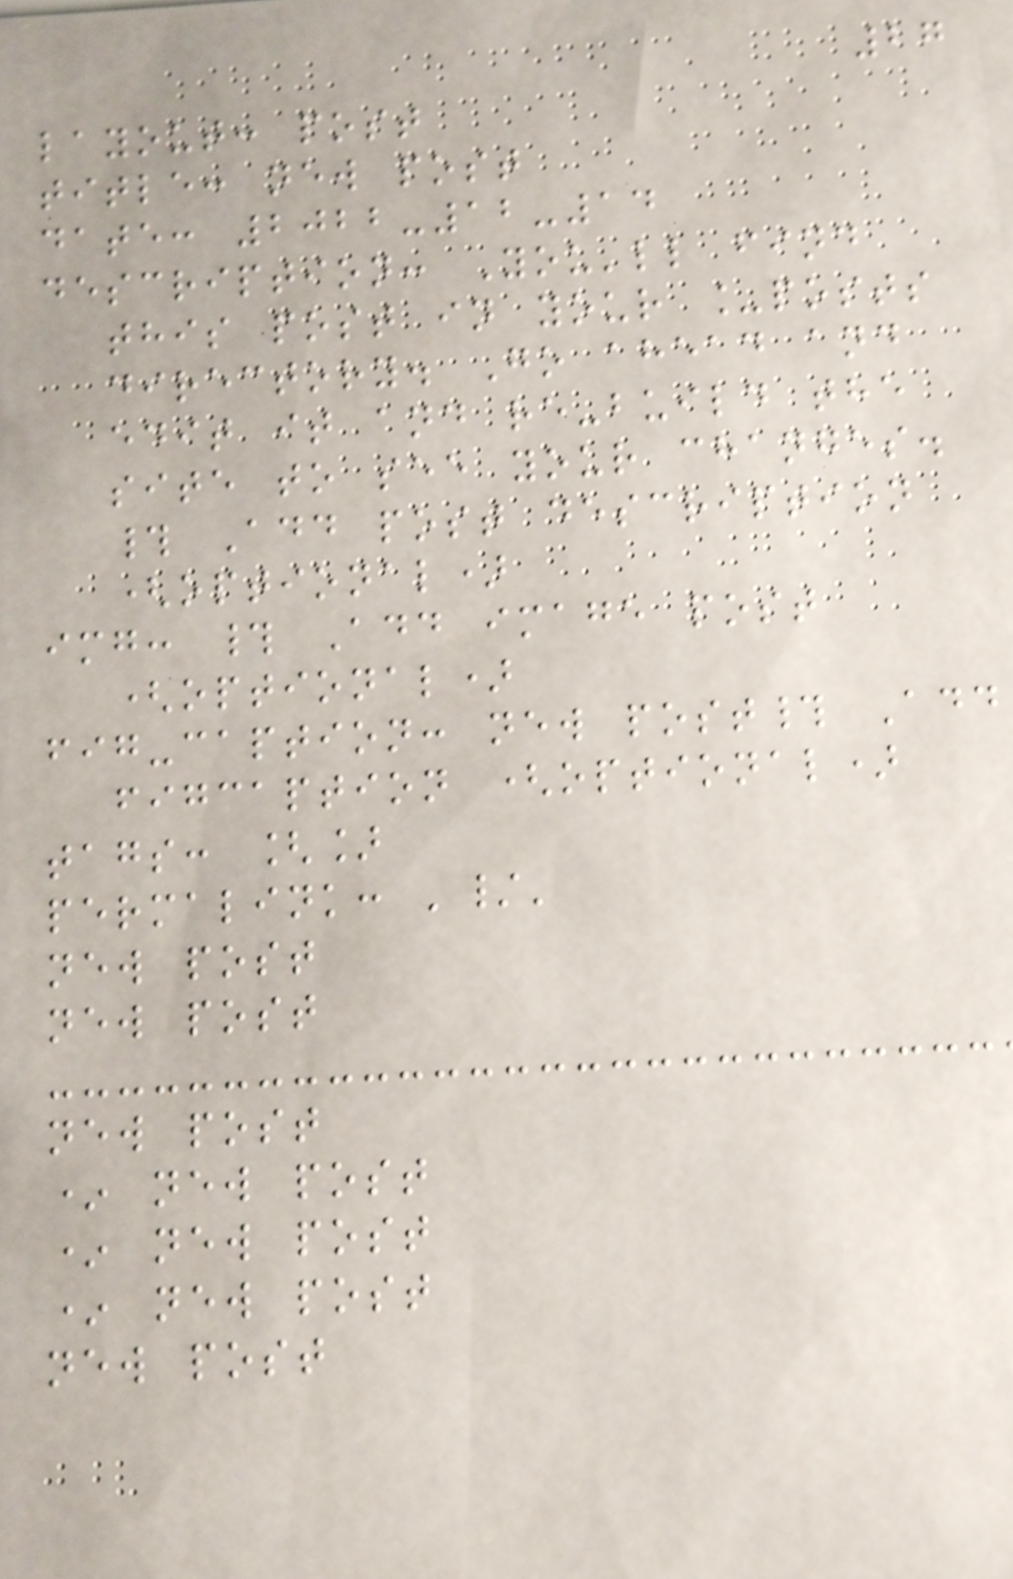27
layout: post
title: new post
date: 2022-12-14
description: You'll find
this post in your _posts
directory. Go ahead and
edit it and re-build the
site to see your changes.
# Add post description
(optional)
img: # Add image post
(optional)
fig-caption: new post# Add
figcaption (optional)
tags: []
permalink: '/'
new post
new post
new post
* new post
* new post
* new post
new post
